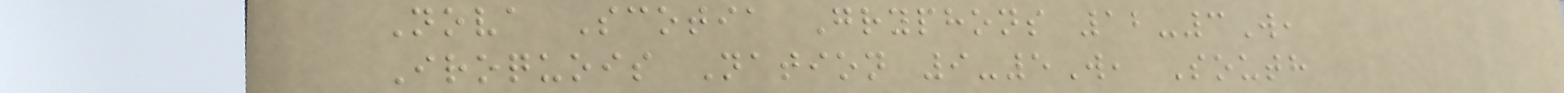Nova Scotia Gryphons 12-3W,
Iroquois Nation 9-5W, South
